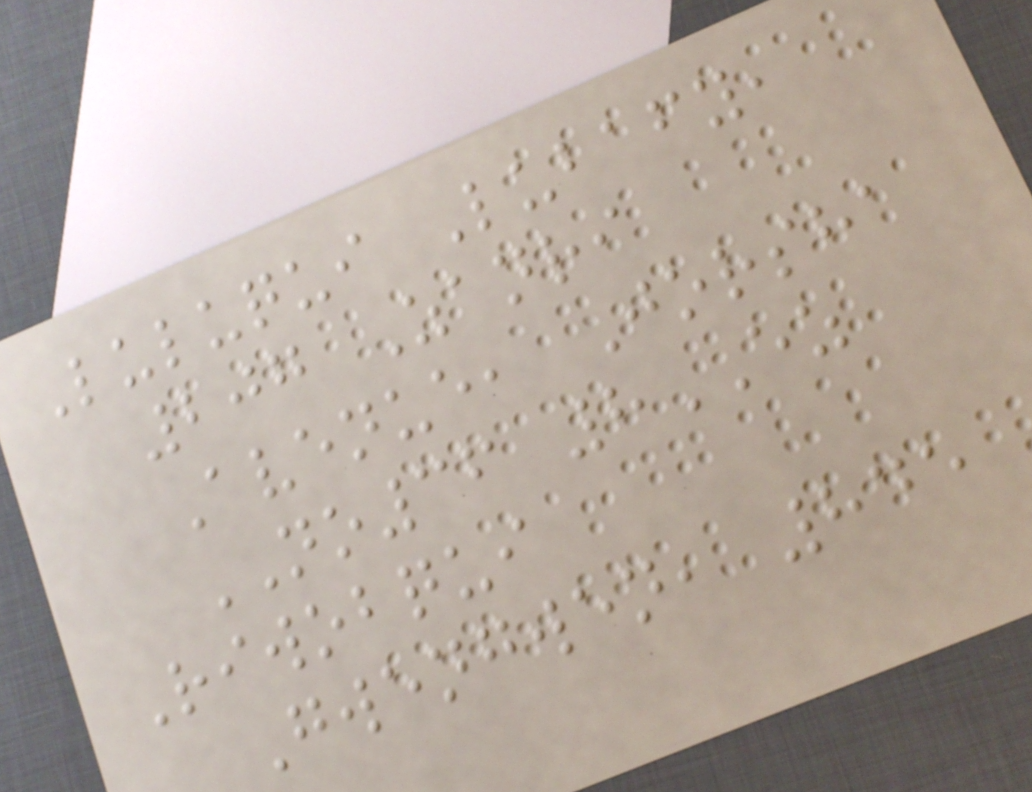Luluqui Lubafy,
207 Zanri
Avenue, Jorsha
NO36 8EZ
Riwobqui
Gwengwen, 845
